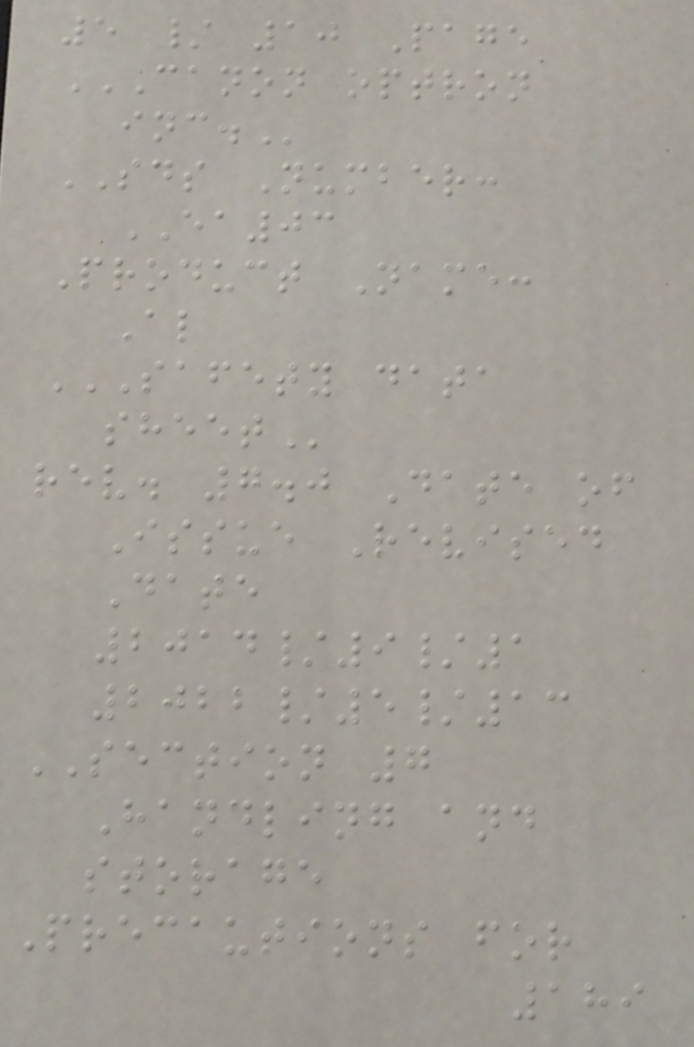5 / 10 Page
CANON OPTRON
INC.
SDS Number:
EA03
Product Name:
Al
SAFETY DATA
SHEET
rev. 7.0 Date of
Issue Revised
Date
2014/9/1
2022/5/13
SECTION 7
Handling and
storage
Precautions for
189
